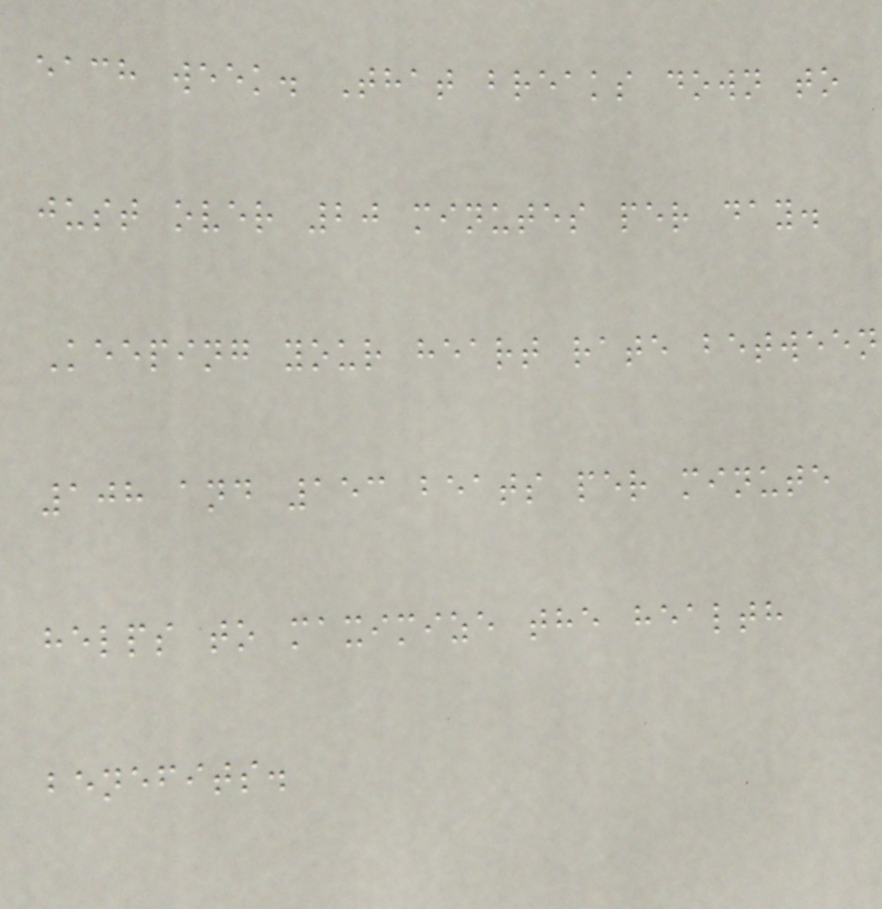each week. That breaks down to
just over 20 minutes per day.
Keeping your heart rate between
108 and 153 beats per minute
helps to maximize the health
benefits.
